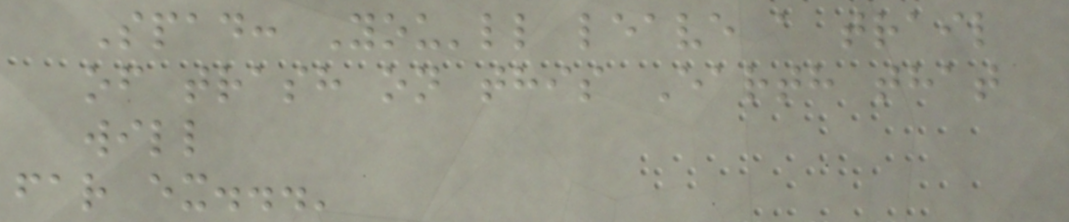Spad: You'll leave a trail
of trash on this Earth that
will
far ex...'
